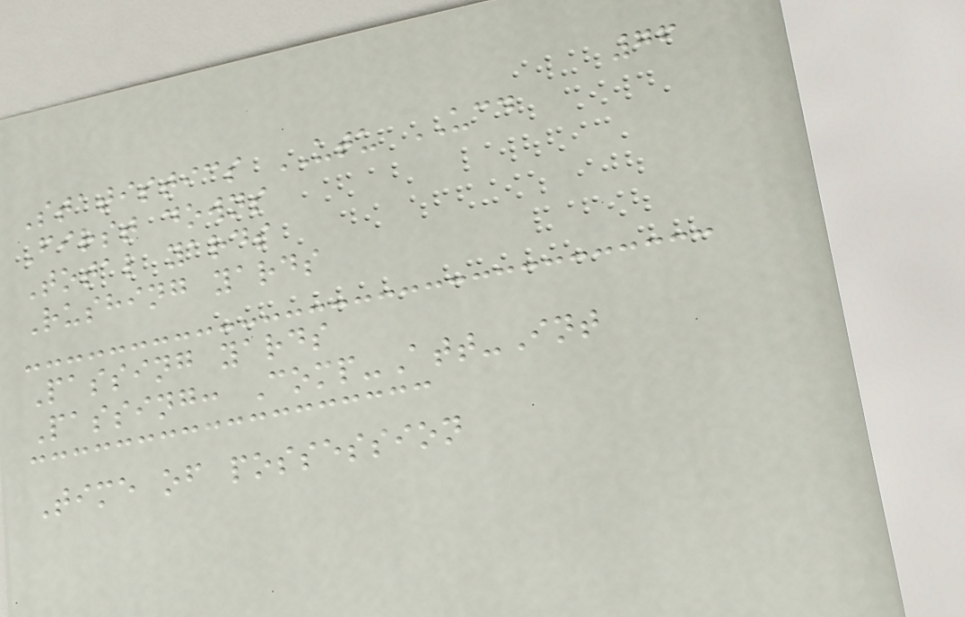76
Statistics UTU UCD
First downs
Total yards
Rushing yards
Passing yards
Passing: Comp-Att-Int
Time of possession
